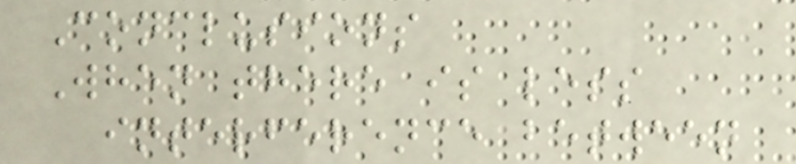Conclusions
When there is less
interference between
